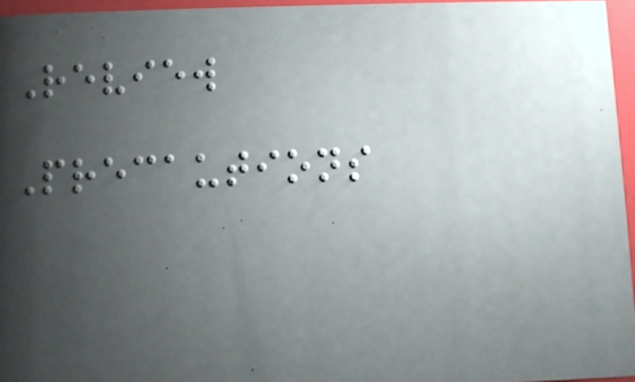Review
Precautions
